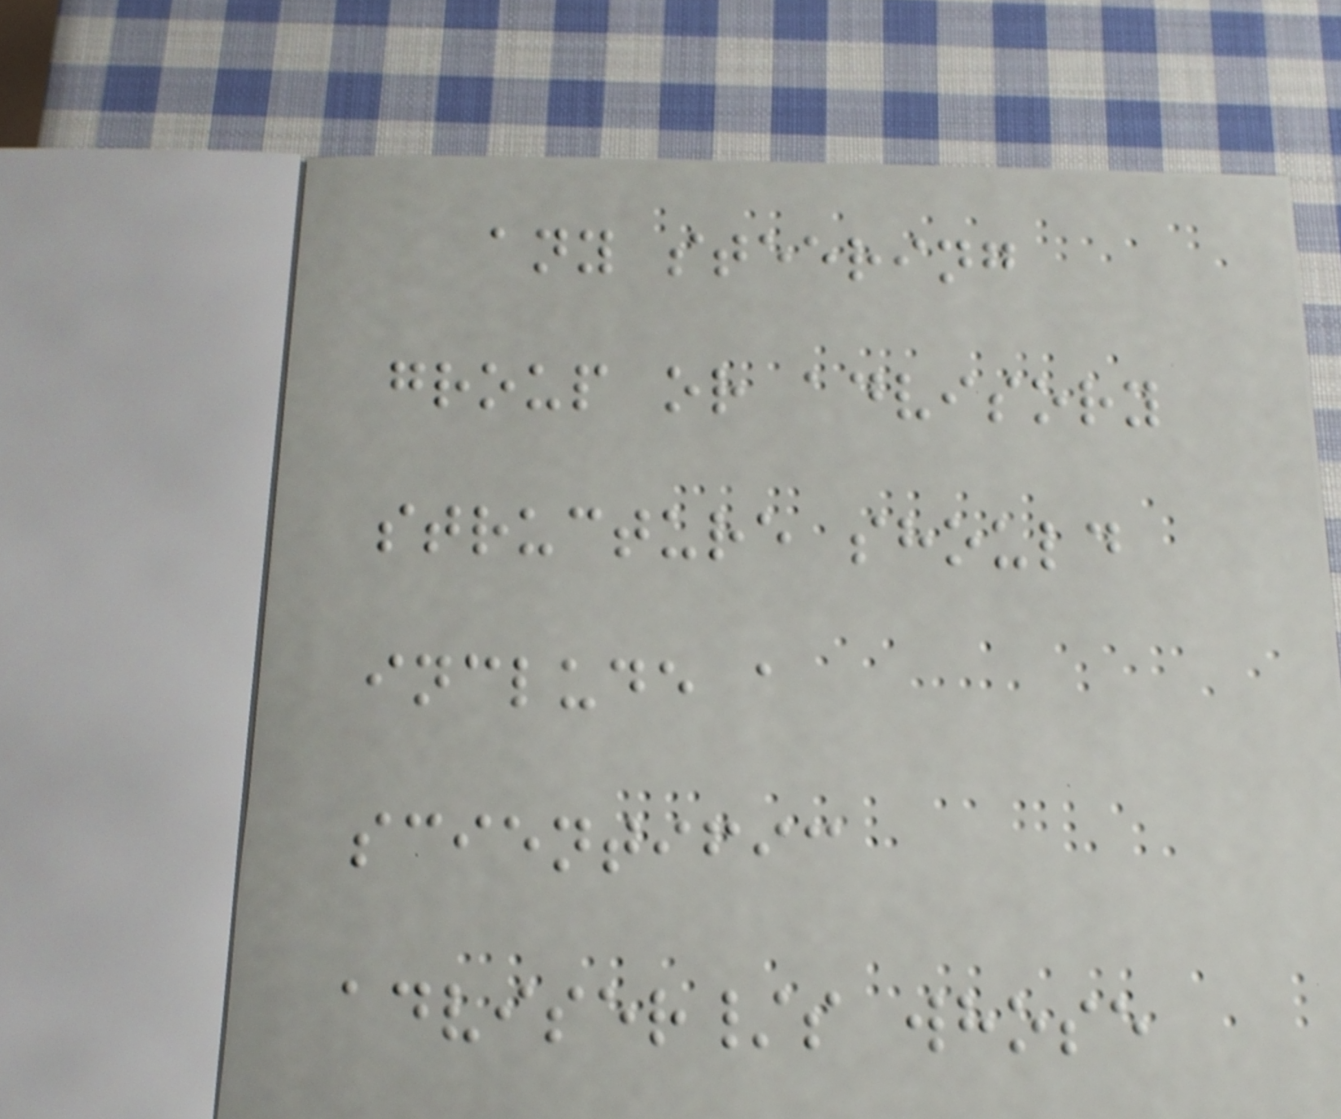any steering
group or advisory
structure should
include a
scientific
adviser/s whose
